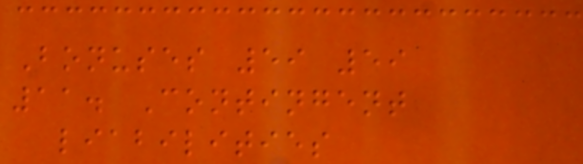Bonuses 59 59
11. Contingent
liabilities
